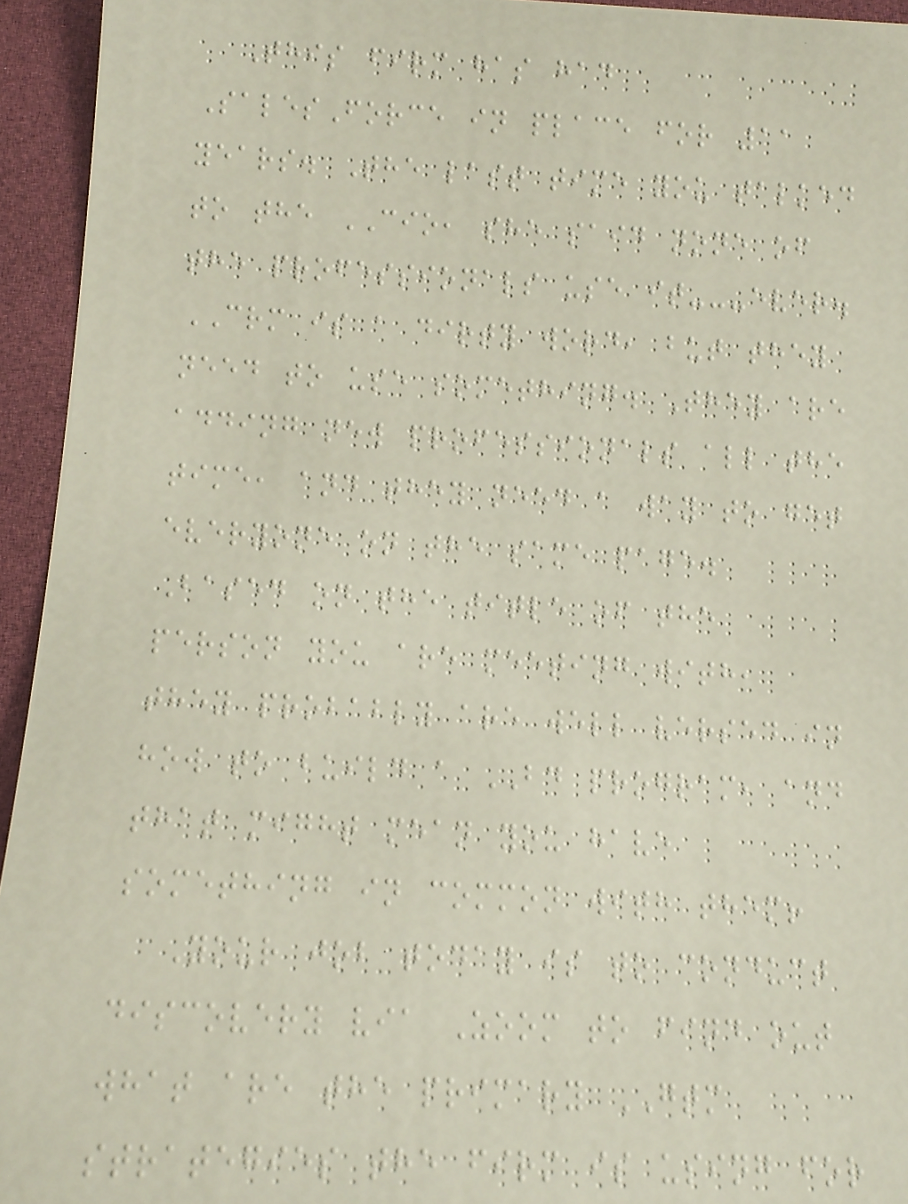This firm has had
SalesForce in place for 11
years. The last time you talked
to the CIO, she said none of
the professionals use it---ever.
CRM is a dirty word, but they
need to use something. They are
adding new professionals all the
time, and they need a way to get
everyone on the same page.
Based on the title of the
person you are meeting with,
they probably are well versed in
how to build a BD program, and
that might mean you have
something in common with them!
Your job today is to conduct
discovery via Zoom to find out
what are the primary GTM
strategies the firm is using for
